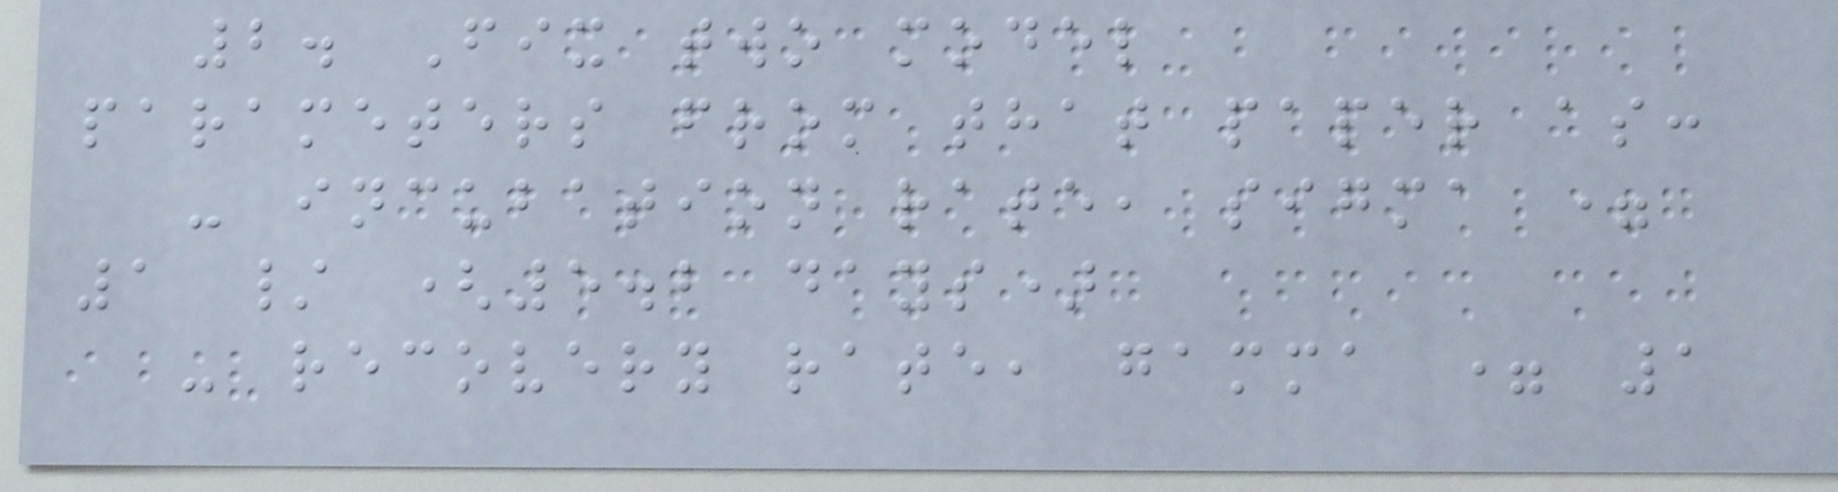2. Fix two model
parameters from that paper as:
- incubation rate, sigma =
1 / (5.2 days)
- recovery rate, gamma = 1
